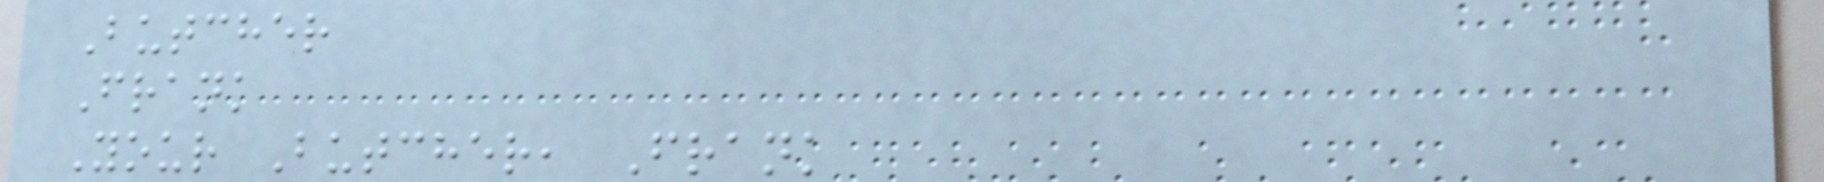Butcher
Frank
Your Butcher, Frank
